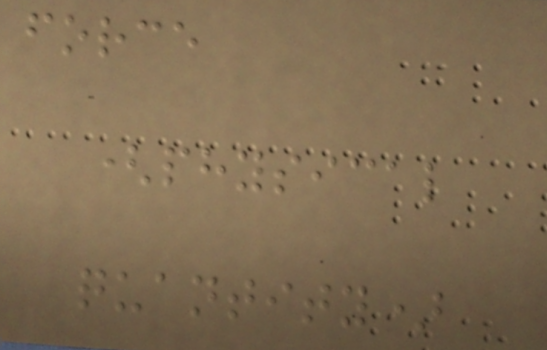force
(physical
quantity)
